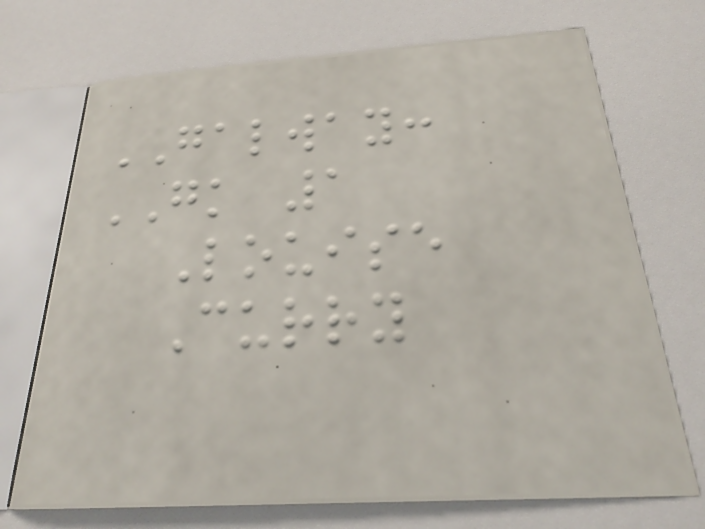GALWAY:
GK 1
Louise
Curry
